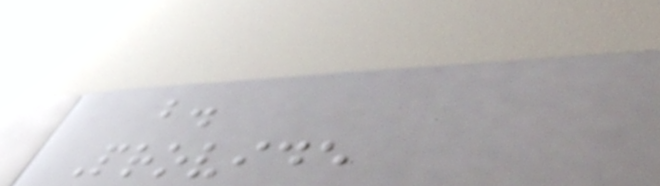b.
Provide
